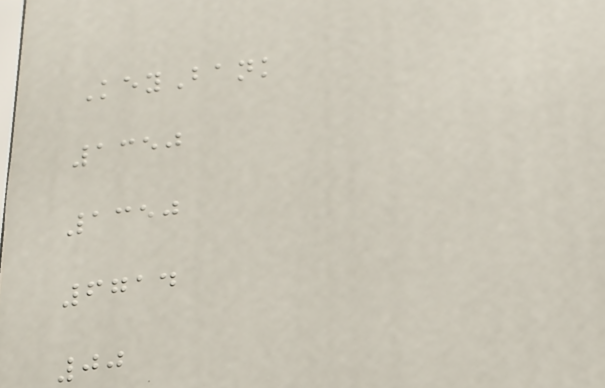KeyBank
1350
1350
6714
00
